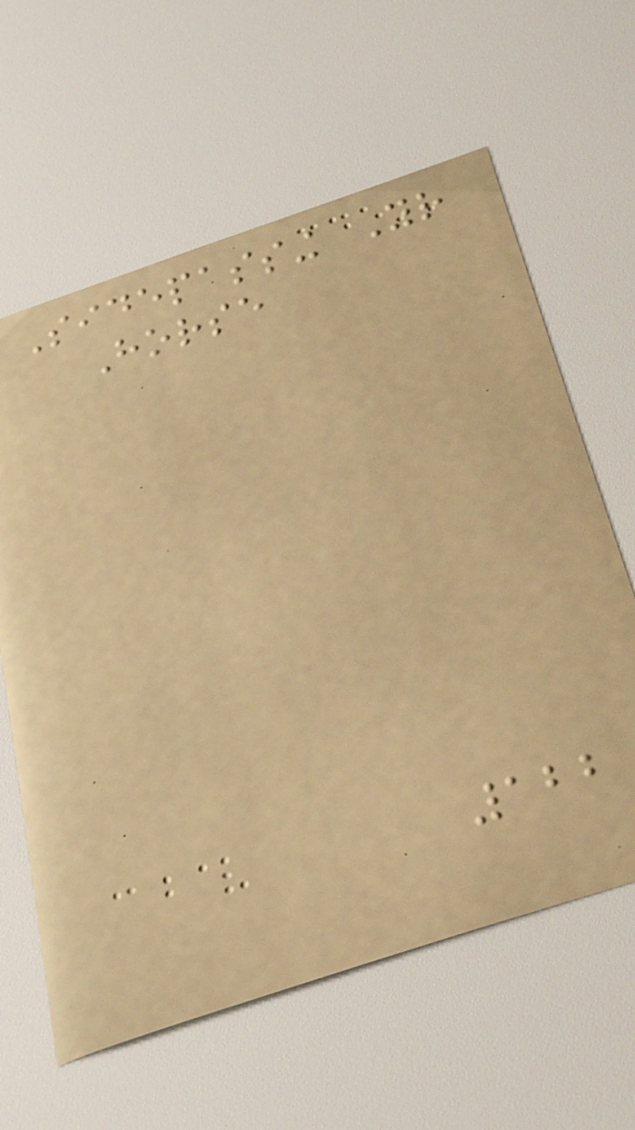Sidepassing Your
Horse
122
